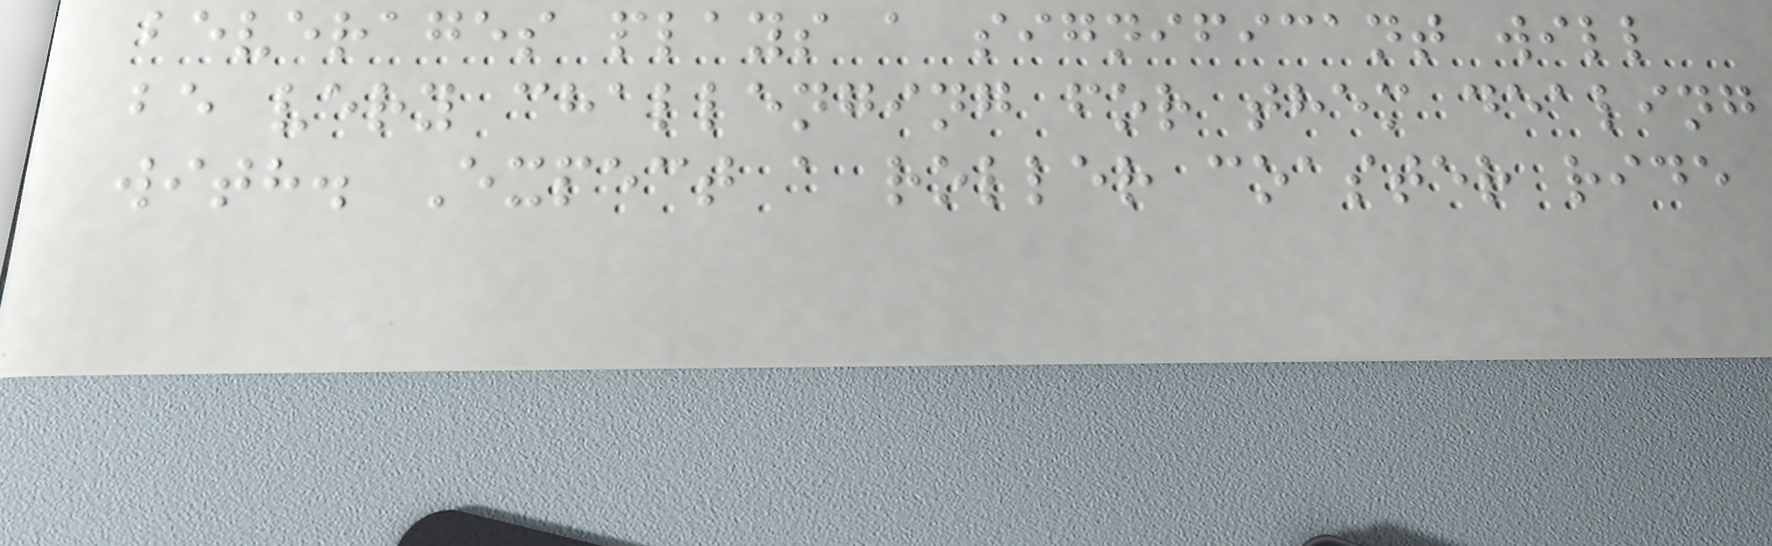beverages plays a significant will
be very challenging for them dealing
with. Expect a roller coaster ride
